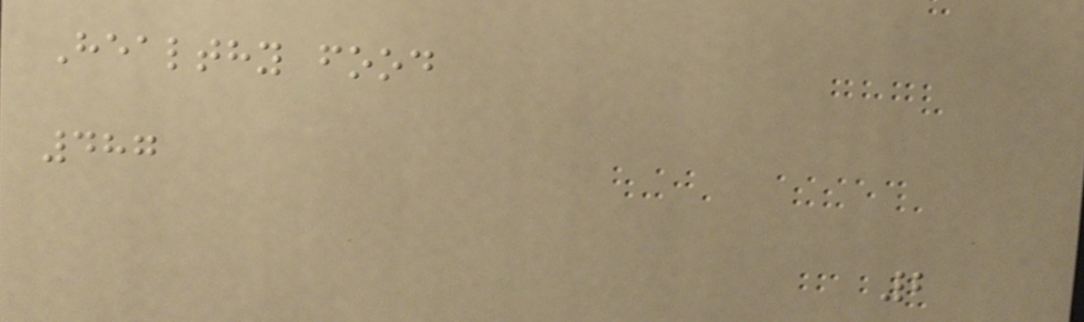Healthy food
487
2
